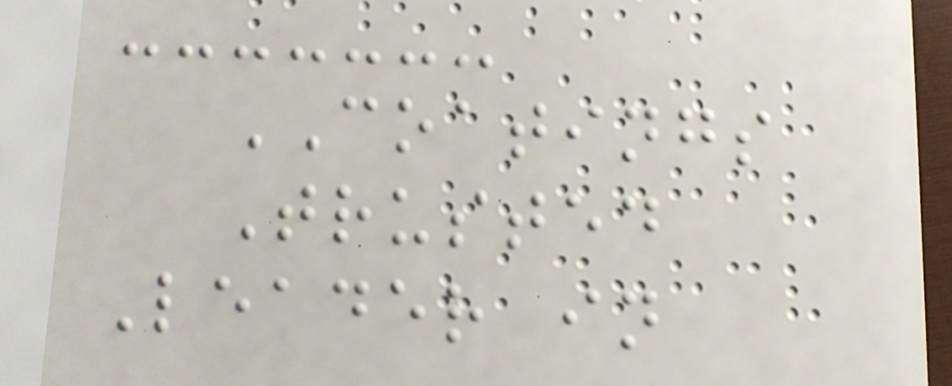COATINGS
Trusted
Leader in
